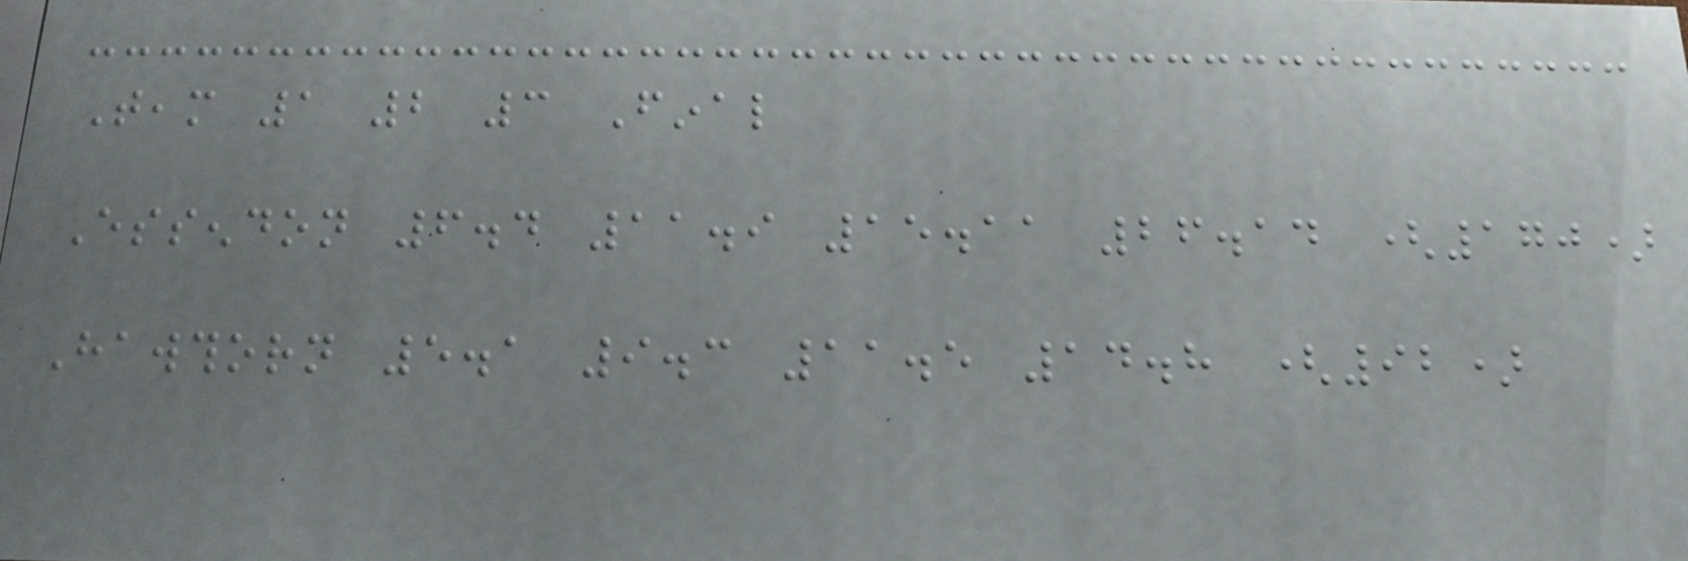Team 1 2 3 Final
Essendon 6.4 11.9 15.11 26.14 (170)
Hawthorn 5.1 9.3 11.5 14.8 (92)
